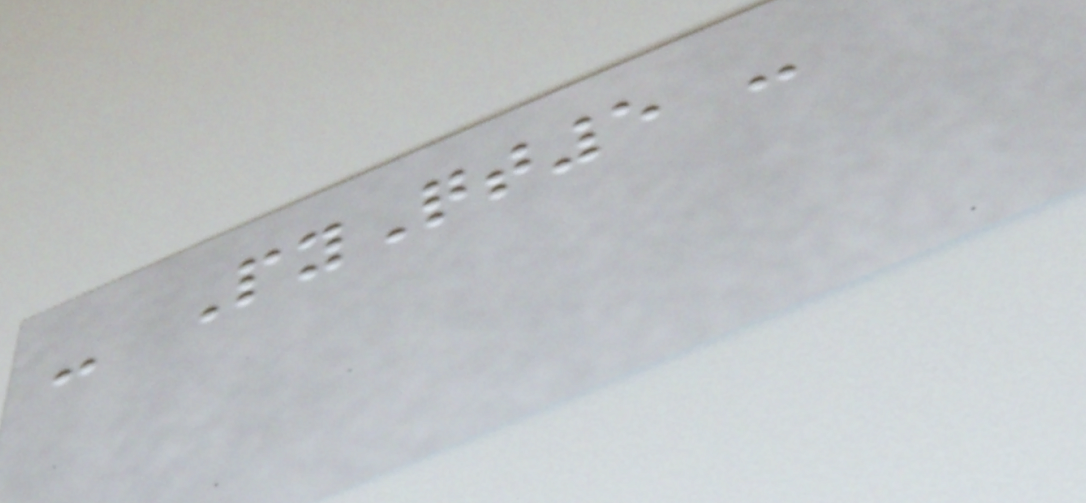- PyQt5 -
